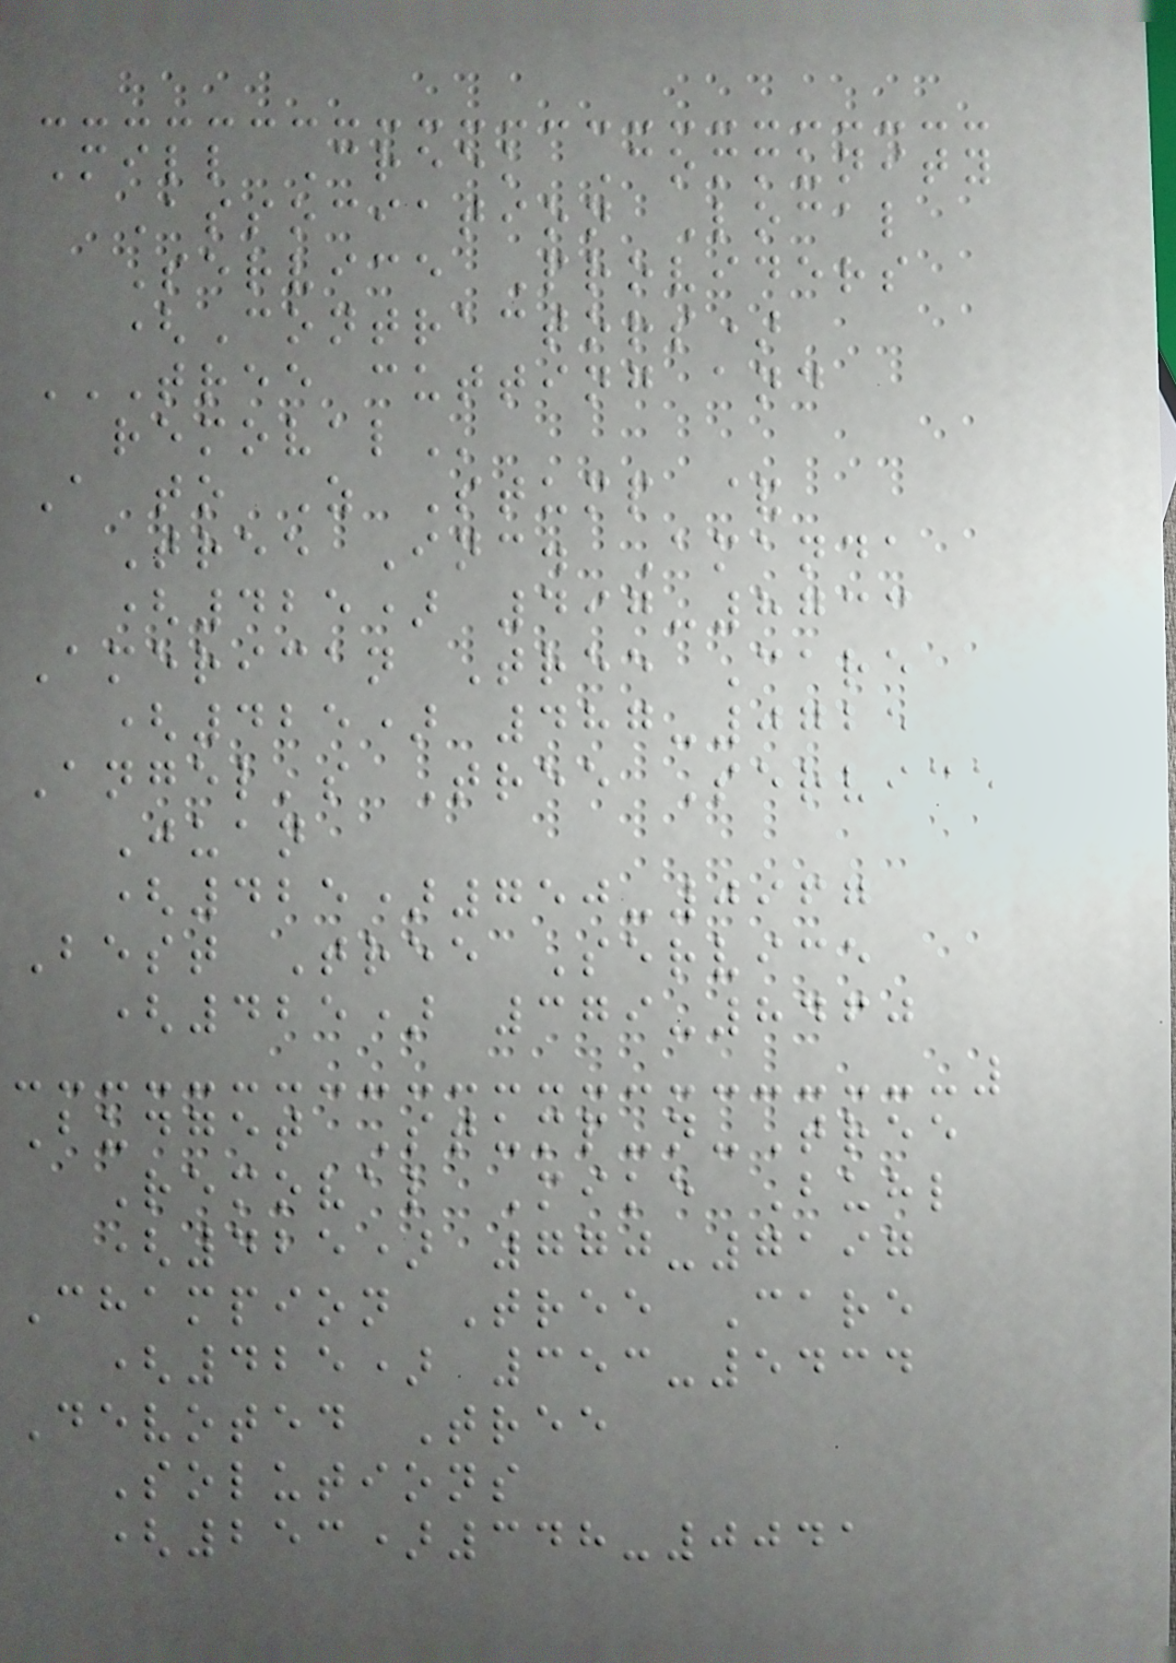Mill Creek Community
Association Local
Service Providers
(Contractors)
TREE CUTTING AND
REMOVAL
A to Z Stump &
Tree Inc. Amanda
(425) 497-8733
American Tree Care
(425) 487-0725
Angel's Tree Service
Juan
(425)750-0967
Best Tree Service
(425) 379-8460
Budget Stump-n-Tree
Removal Mike Buhl
(425) 770-7197
Champion Tree Care
(425) 353-5434
Devoted Tree
Solutions
(253)348-0041
